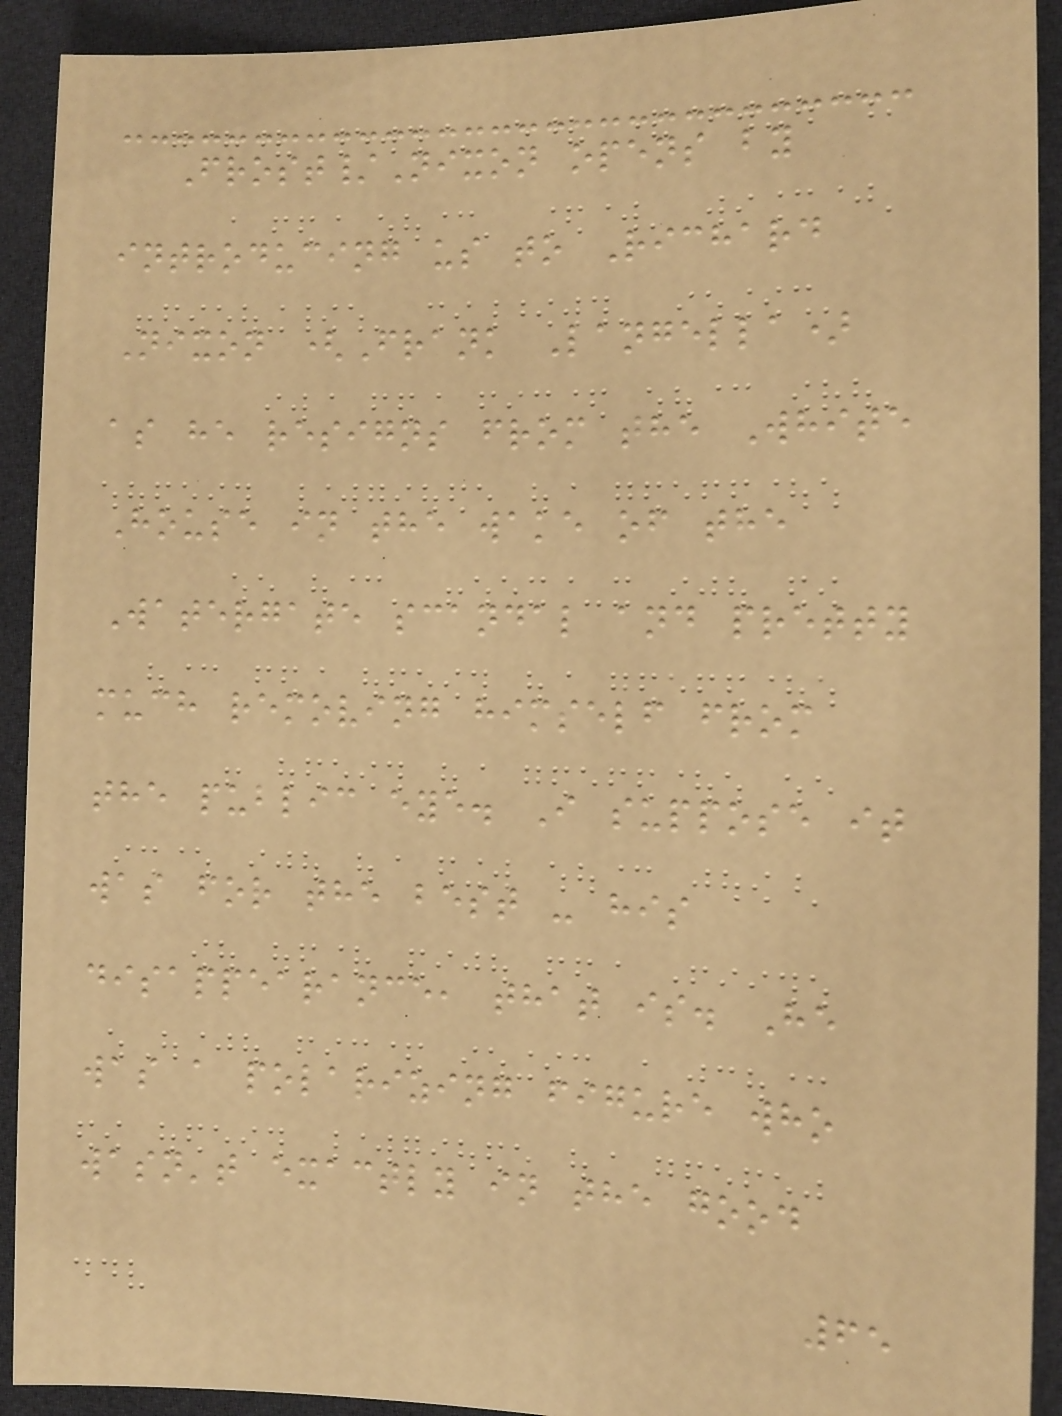Frost/Nixon opens by
introducing us to Richard
Nixon (Frank Langella)
as he resigns from the White
House in the wake of the
Watergate scandal and pretty
much removing himself from
the public eye. I suppose it
was for the best - his
disappearance, that is. He
was a polarizing figure who
wasn't exactly in the good
65
